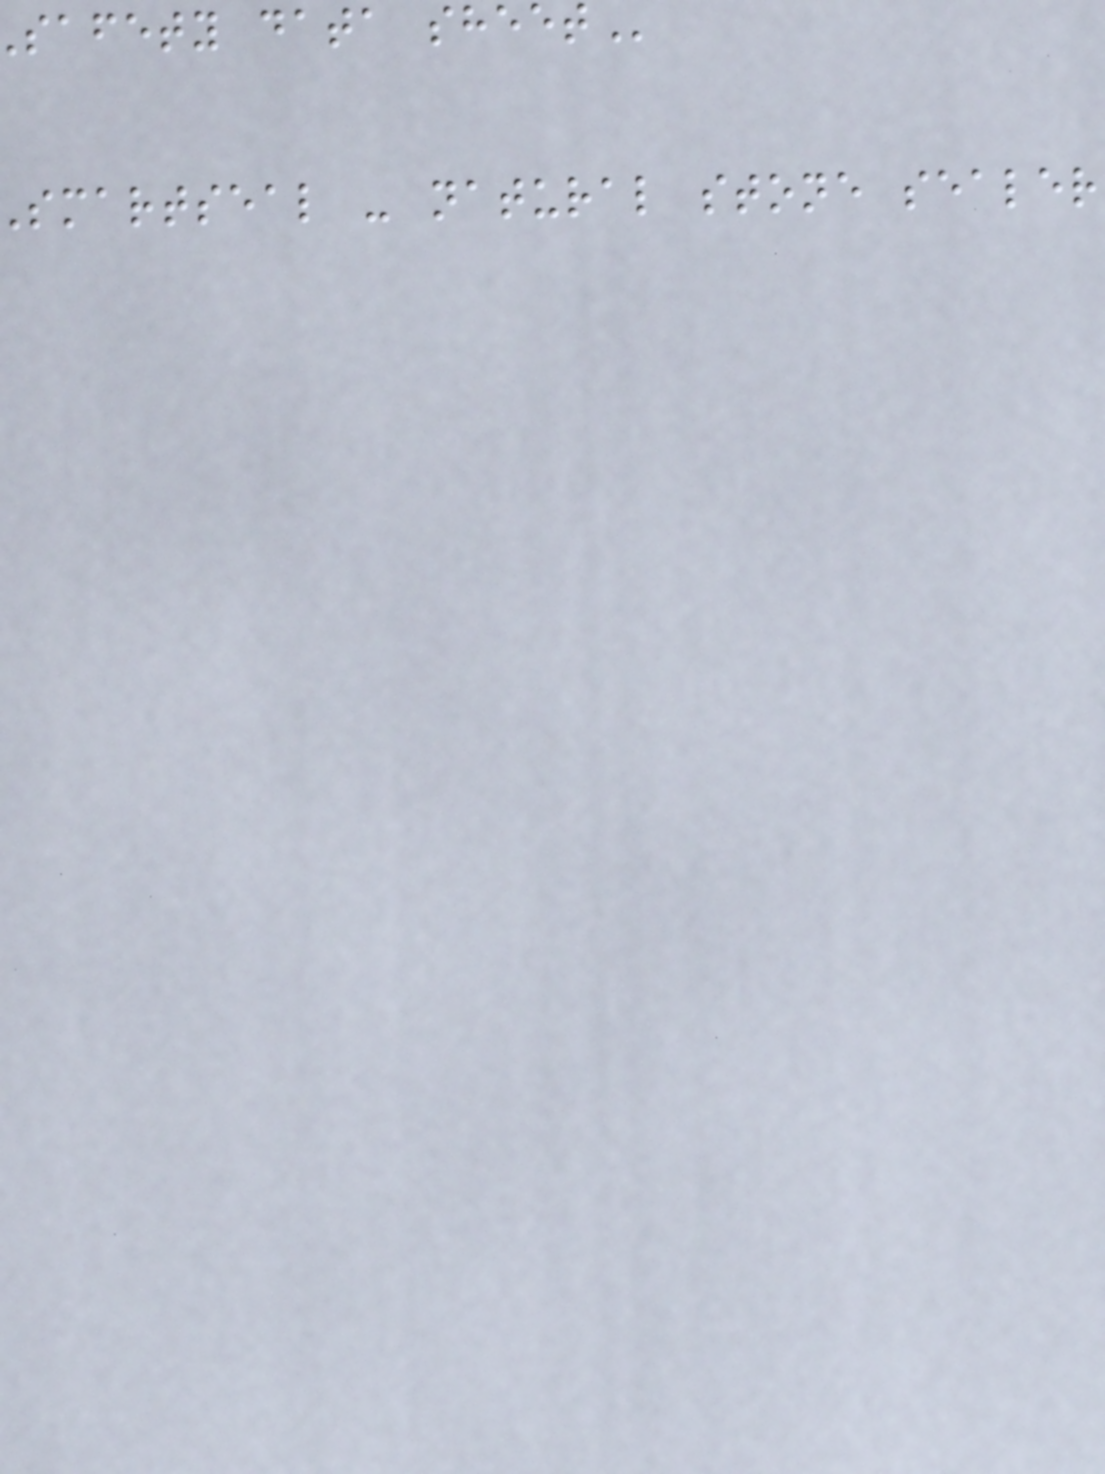safety data
smartseal - natural stone sealer
